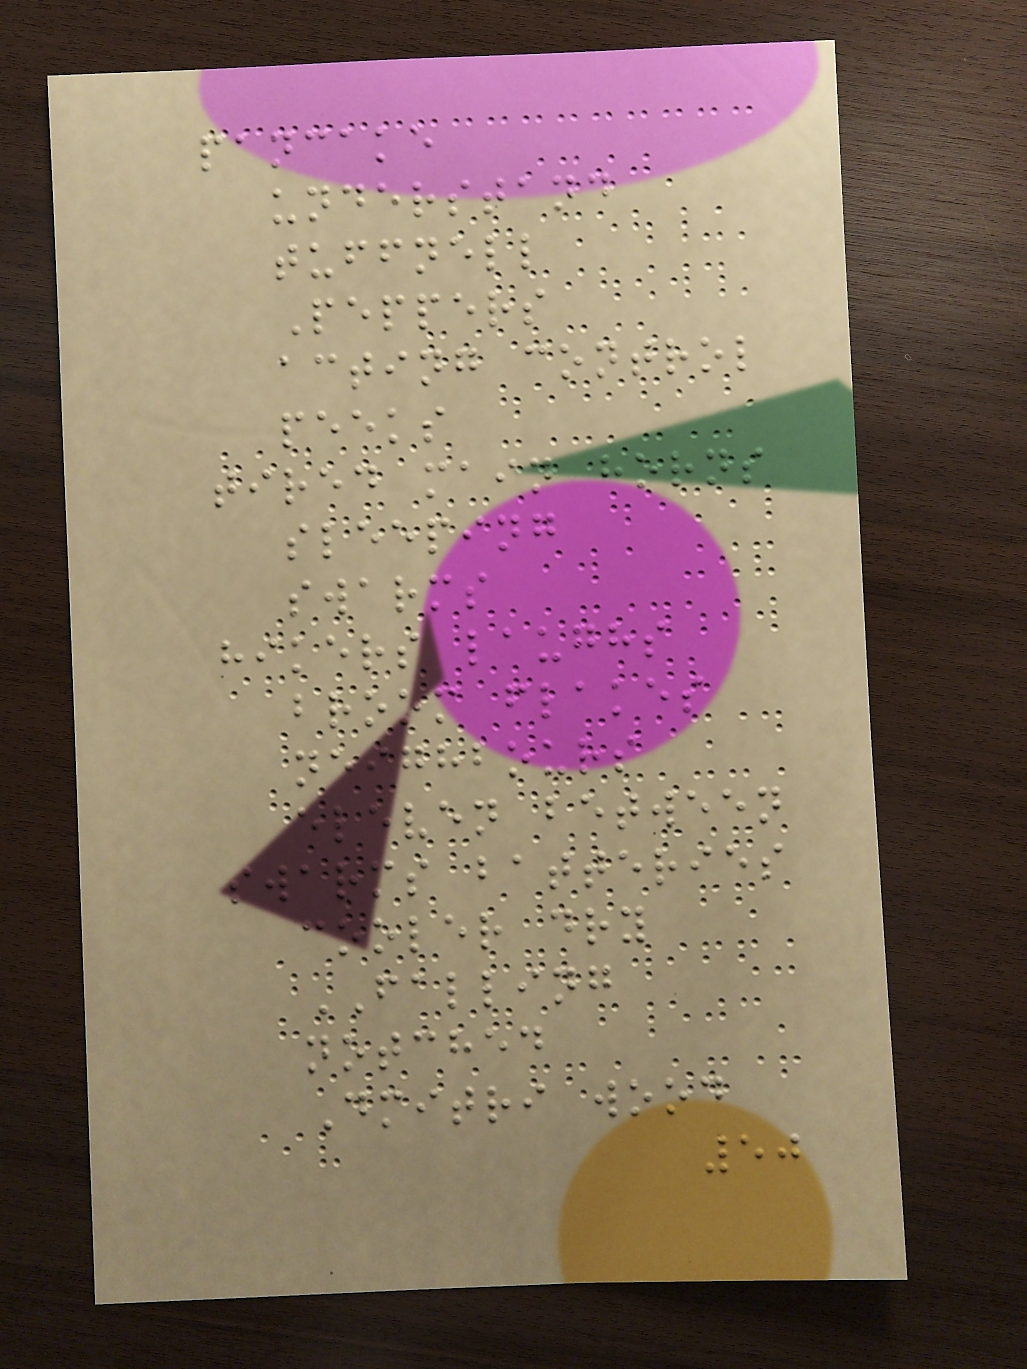pancake
understand
tuffnell
Peppers
acting control
peeks
tired main horns
sleeping
swarms
hikers laughs
broom flakes
neighbours
eleven between
swarms batteries
cooler dry
FALLING
notched
Dmitri wood
50
